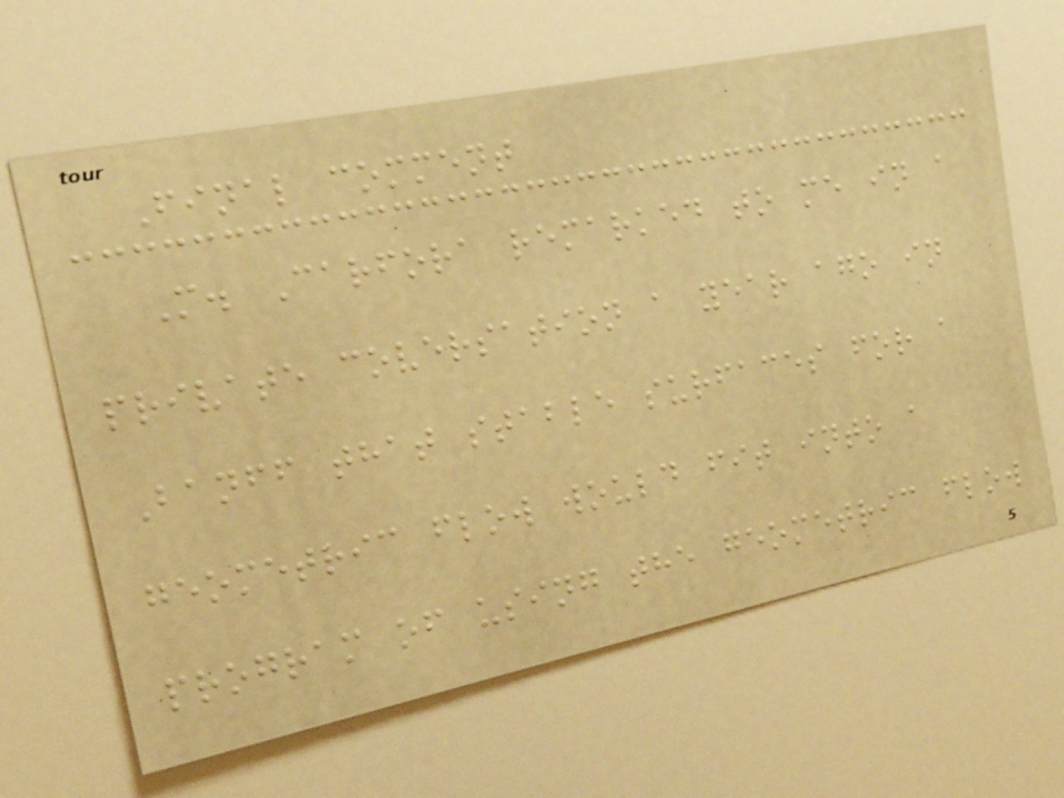Final comment
M. Carfora remarked to me in a
private coversation a year ago in
Banff that stable surfaces for a
geometric flow would fit into a
program of using the geometric flow
